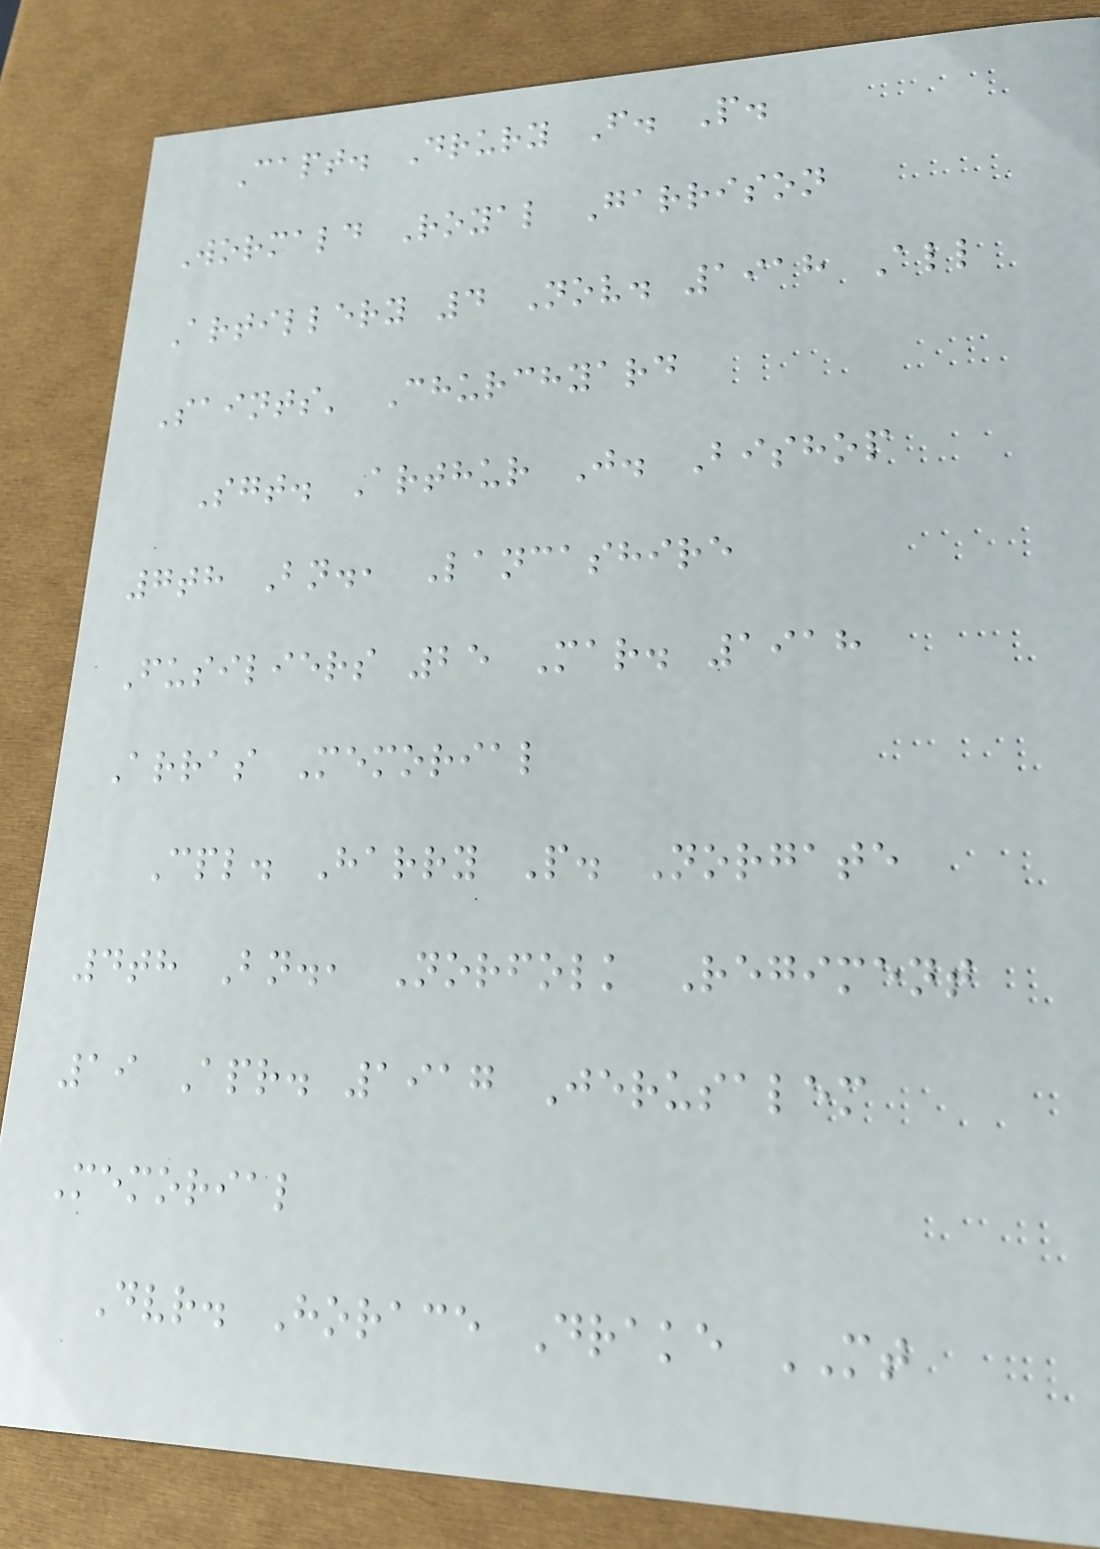Capt. Drury F. P.
Wormald Royal Garrison
Artillery 4 Nov. 1918 All
Saints' Churchyard
Sgt. Arthur J. Bishop
7th Bn., Lancashire
Fusiliers 25 Mar. 1918
Arras Memorial
Cpl. Harry P. Norgate
4th Bn., Norfolk Regiment
19 Apr. 1917 Jerusalem
Memorial
Dvr. Horace Drake MT
